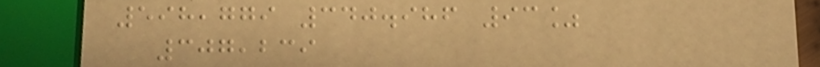598,779 340.986 93%
307,239
